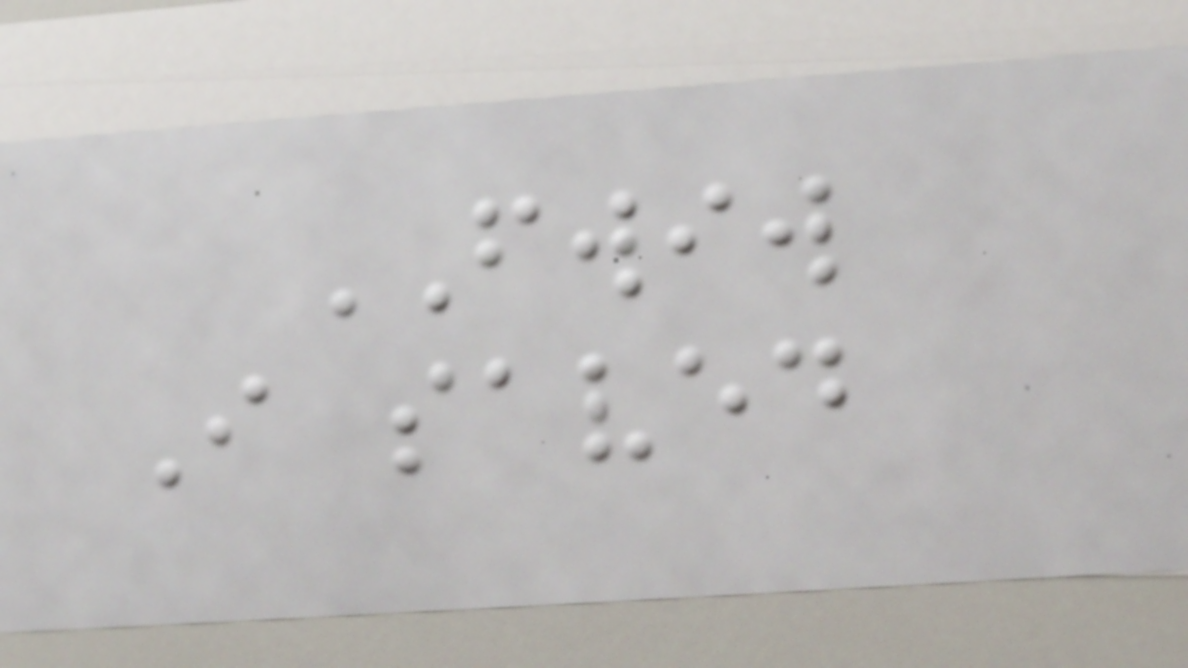FWIW
I saved
